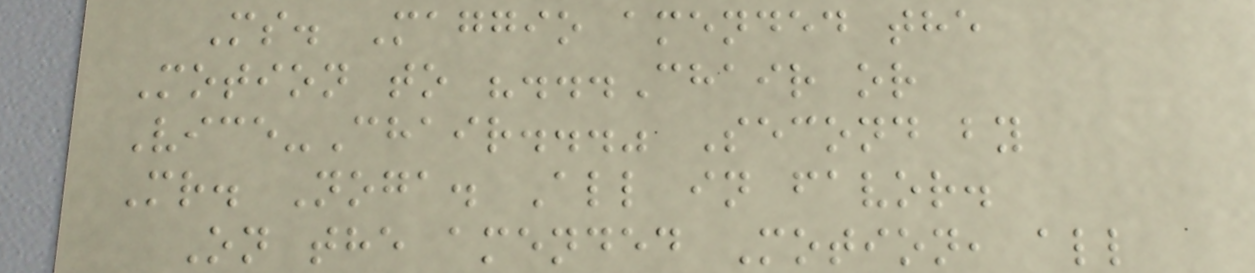Ms. Maggio amended the
Motion to "...Chair or
Vice-Chair..." Second by
Mr. Noga. All in favor.
On the amended Motion, all
